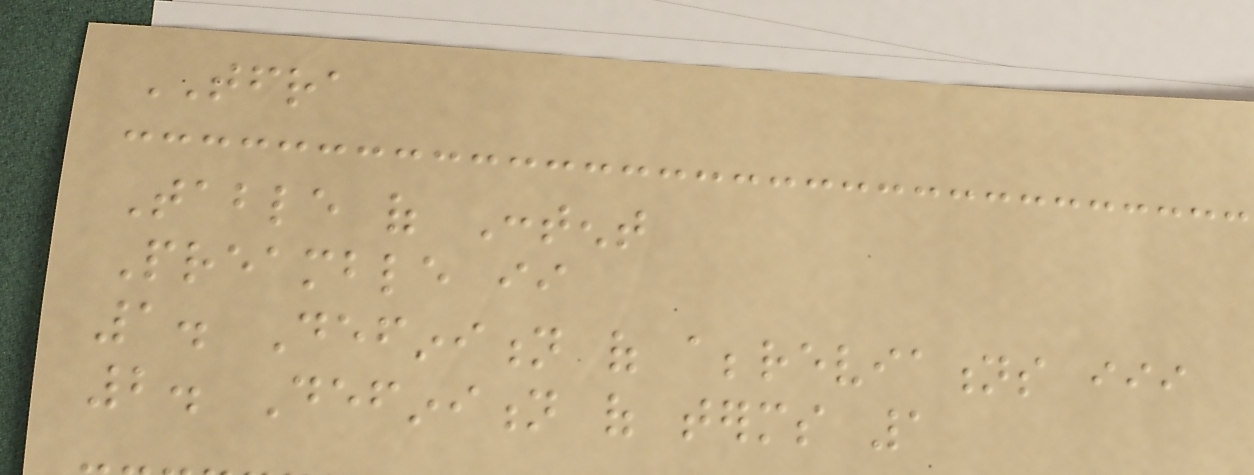TFRA
Table of Content
Preamble ii
1. Definition of abbreviations iii
2. Definition of terms 1
